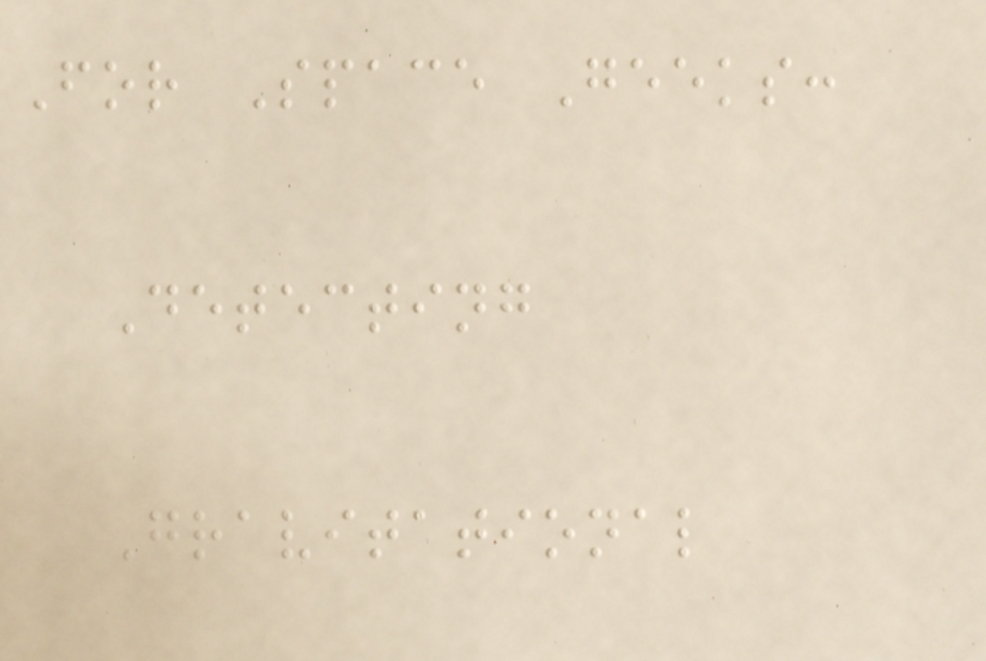For Space Geeks:
Detecting
Gravitational
